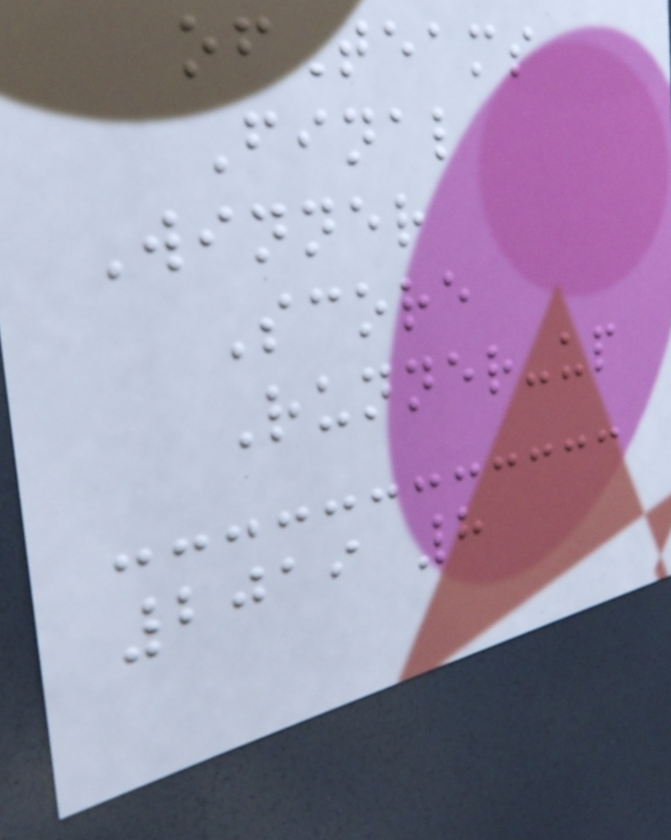ofTeams
Final
Winner
Score
Runner-up
2019 8
